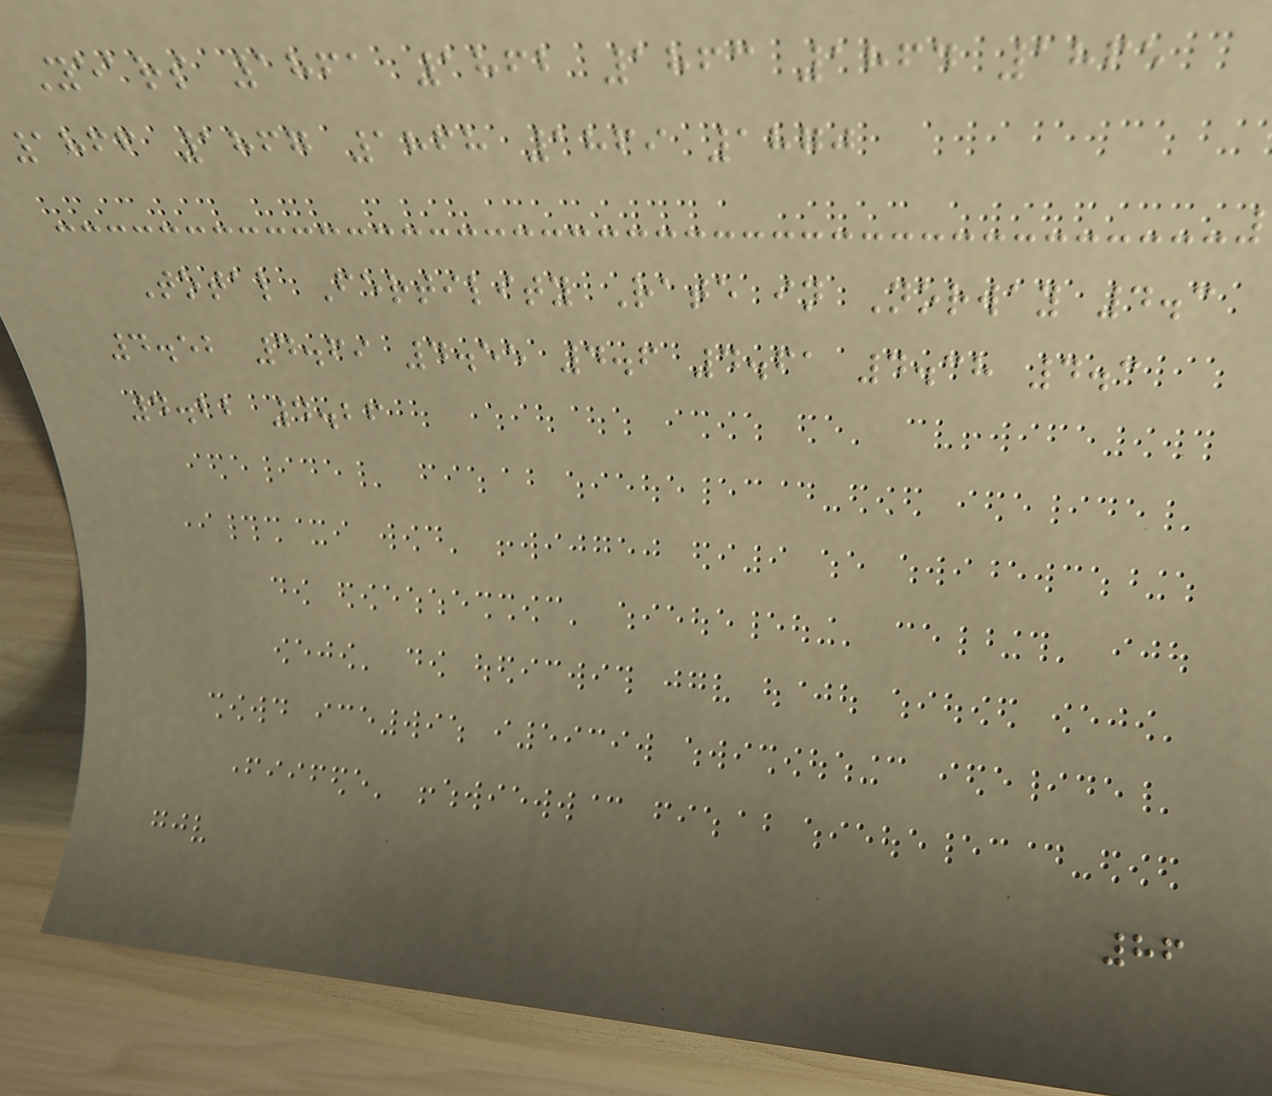Years 1861 1862 1863 1864 1865
1866 1867 1868 1869 1870
Total Fertility Rate in Norway 4.3
4.52 4.69 4.55 4.6 4.61 4.38 4.3
4.22 4.26
86
